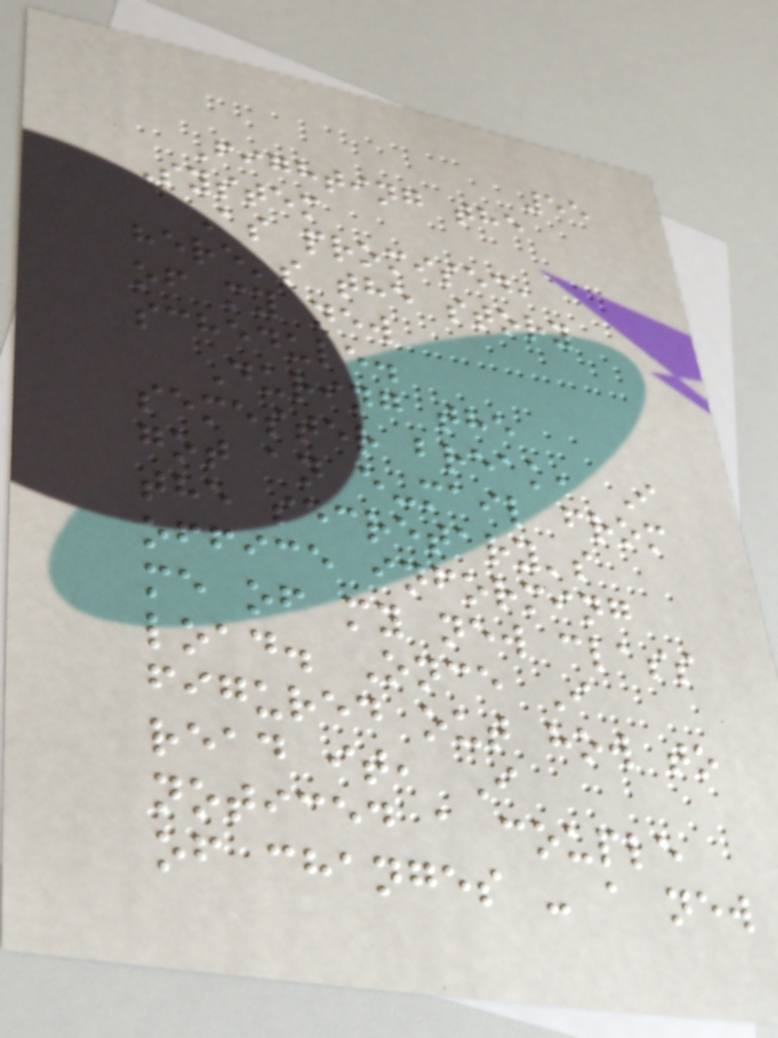55
Fighting the
System
As promised,
here's the story
of my new
schedule.
During the
semester break, I
got an e-mail from
the secretary's
office informing
me of my new class
load. Once I
figured out how to
read it, I
noticed a couple
of changes - a new
